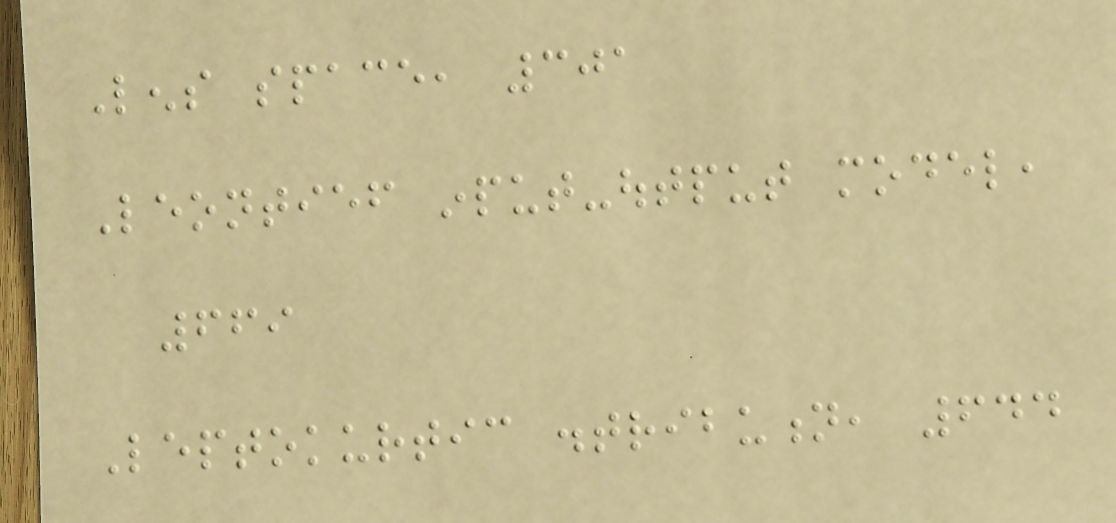Lens space, 301
Leontief input-output model,
669
Leptokurtic distribution, 644
